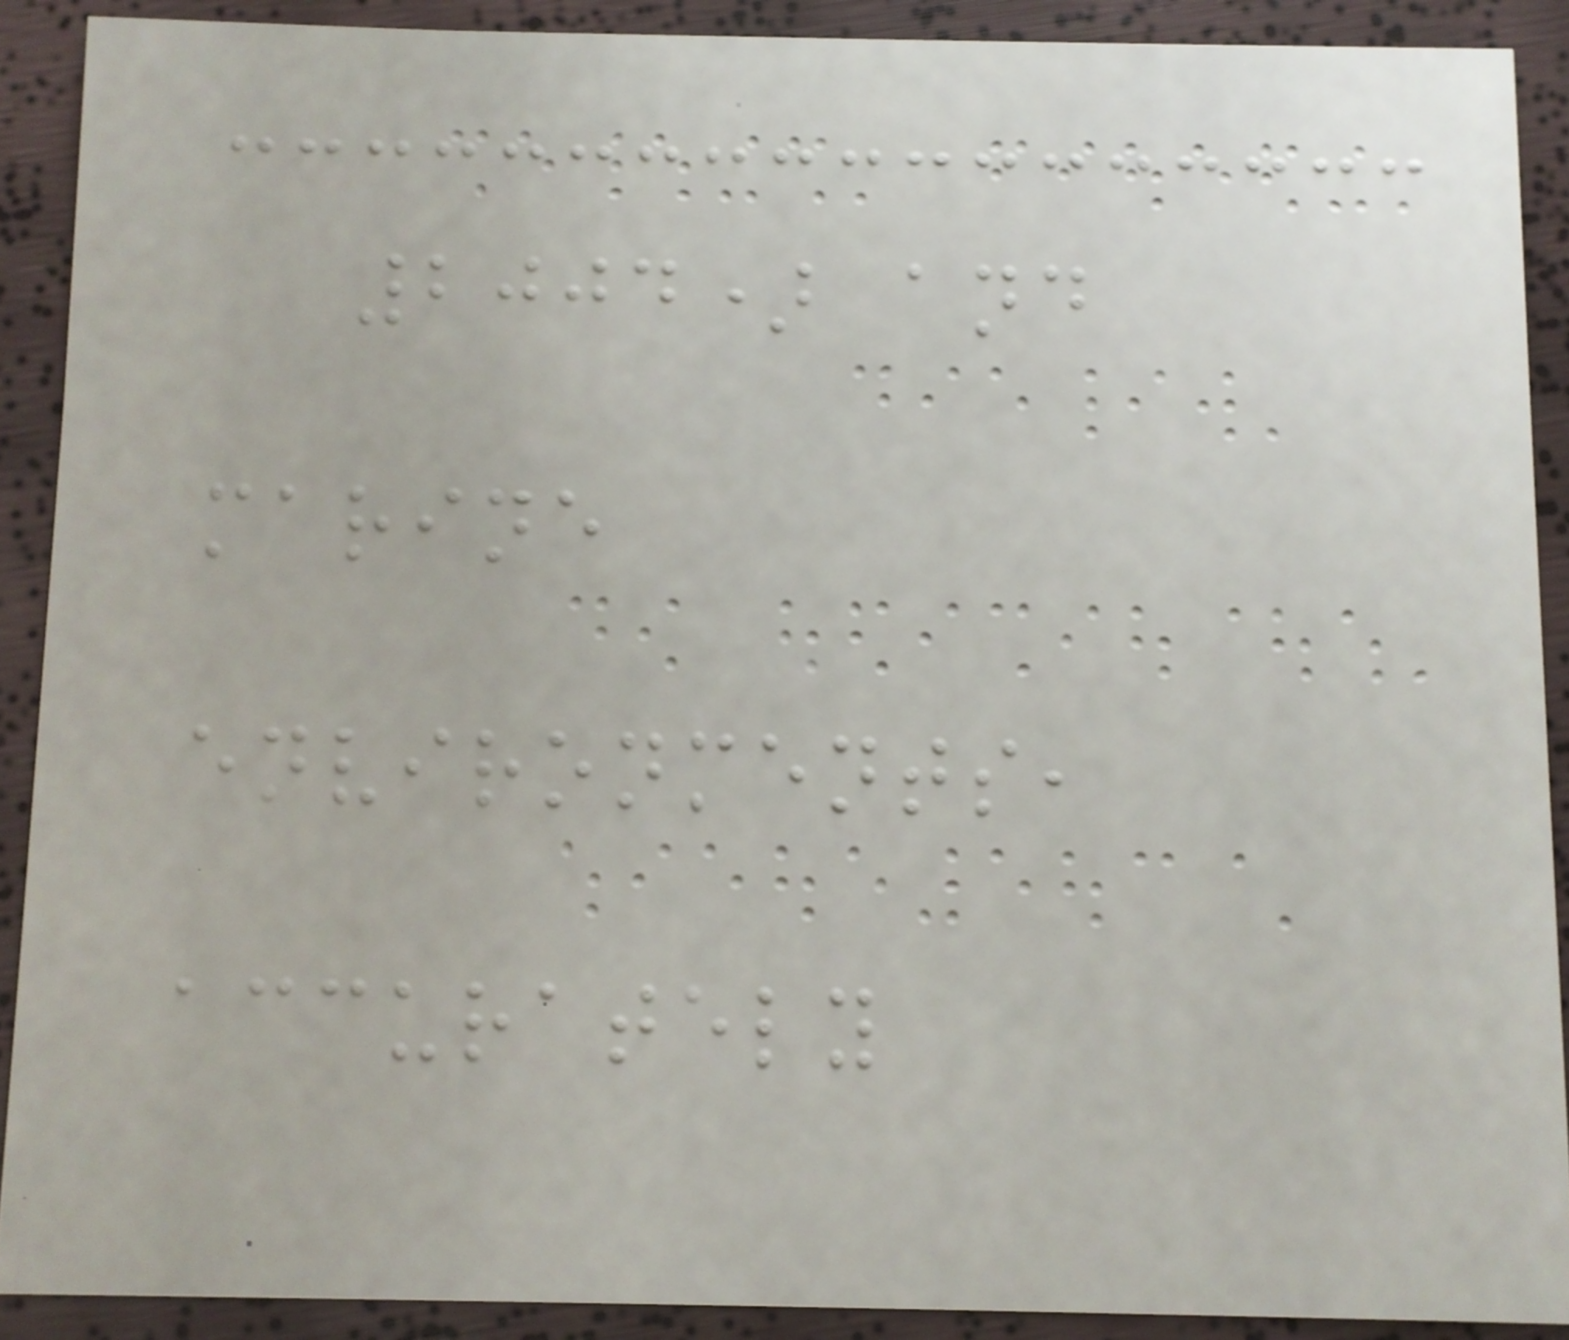2004) and
marine
environments,
accurately
